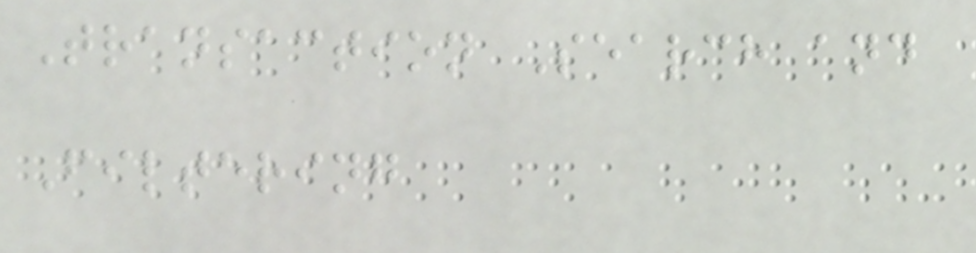Transaction Search and
Filtering
